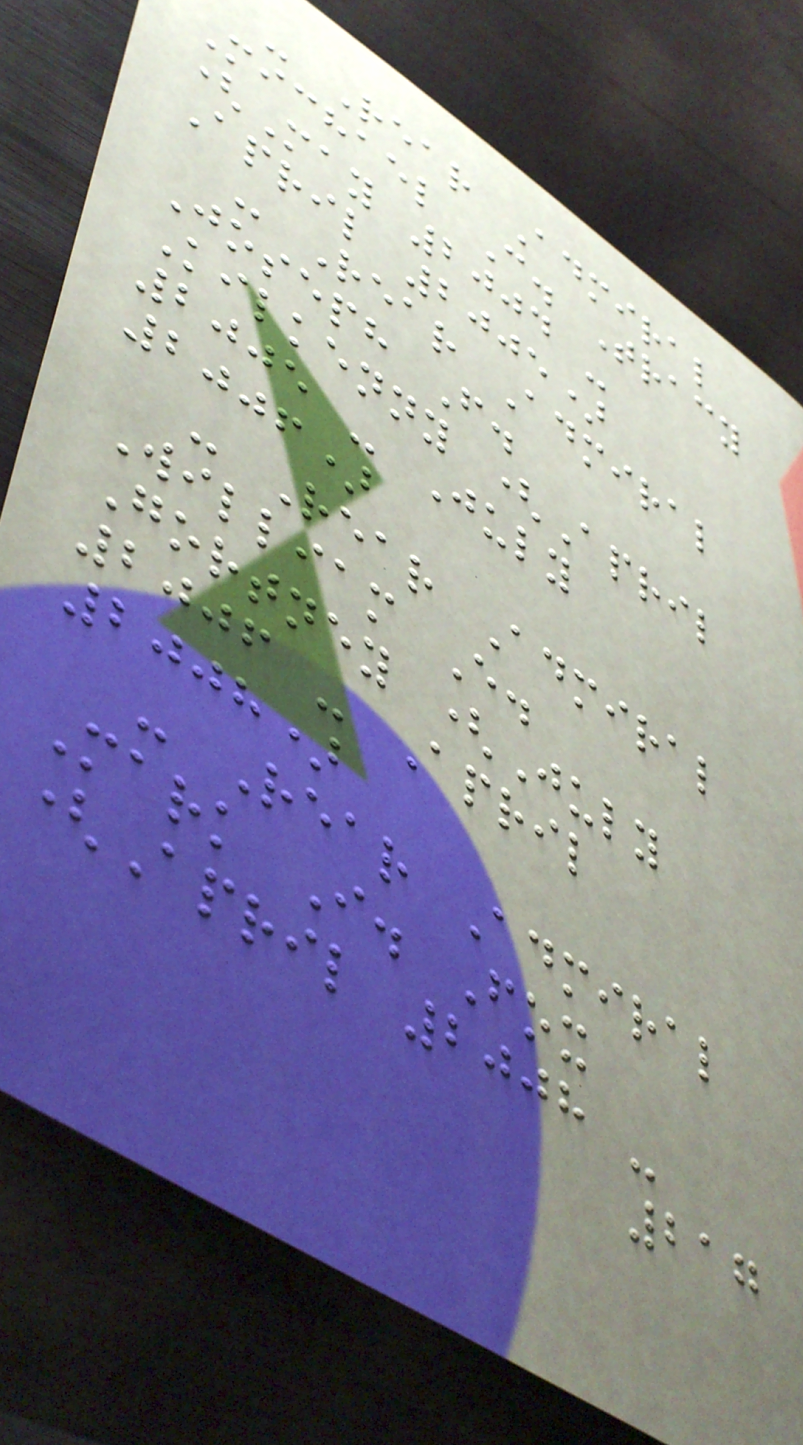- Rear Admiral
Michael C. Tracy
(May 2004 -
April 2005)
- Rear Admiral
Joseph F.
Kilkenny (April
2005 - July
2006)
- Rear Admiral
William E.
Gortney (July
2006 - April
2008)
- Rear Admiral
Mark I. Fox
(April 2008 -
217
